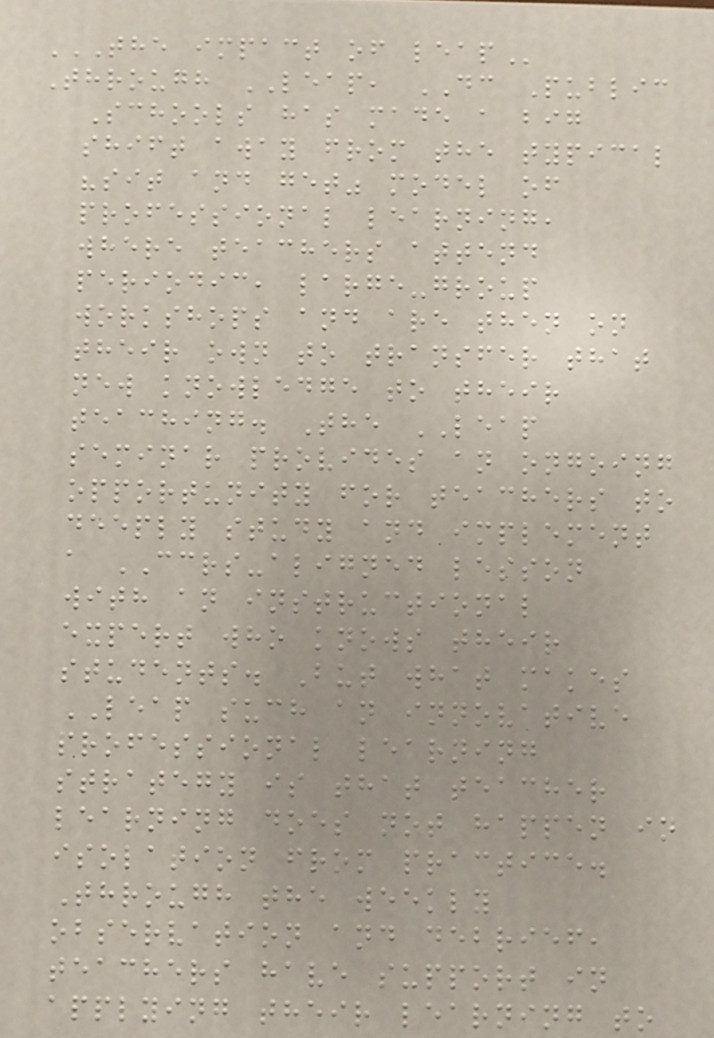THE IMPACT OF LEAP
Through LEAP, DC Public
Schools has made a big
shift away from the typical
"sit and get" model of
professional learning,
where teachers attend
periodic, large-group
workshops and are then on
their own to transfer that
new knowledge to their
teaching. The LEAP
seminar provides an ongoing
opportunity for teachers to
deeply study and implement
a CCRS-aligned lesson
with an instructional
expert who knows their
students. But what makes
LEAP such an innovative
professional learning
strategy is that teacher
learning does not happen in
isolation from practice.
Through the weekly
observation and debrief,
teachers have support in
applying their learning to
